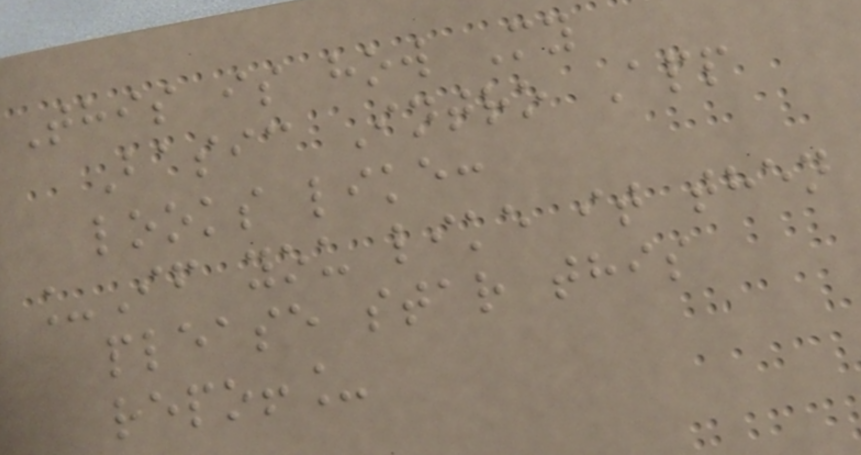This is how My
Basic Intro App
looks like:
_If you like it then
please star this
repo!_
